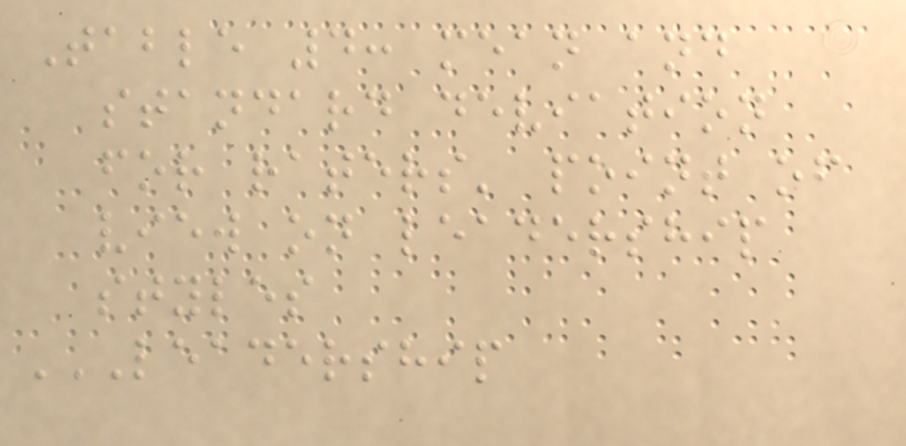Table 4: mean and
standard deviation
for raters' point of
view on leadership
styles
LEADERSHIP
